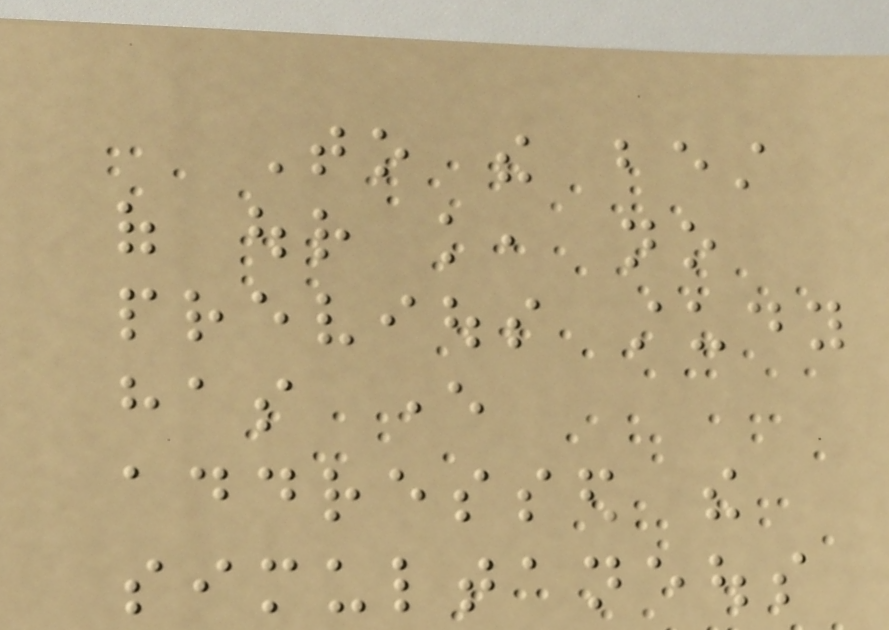To the best
of our knowledge, no
previous study
has ever
addressed the
simultaneous
